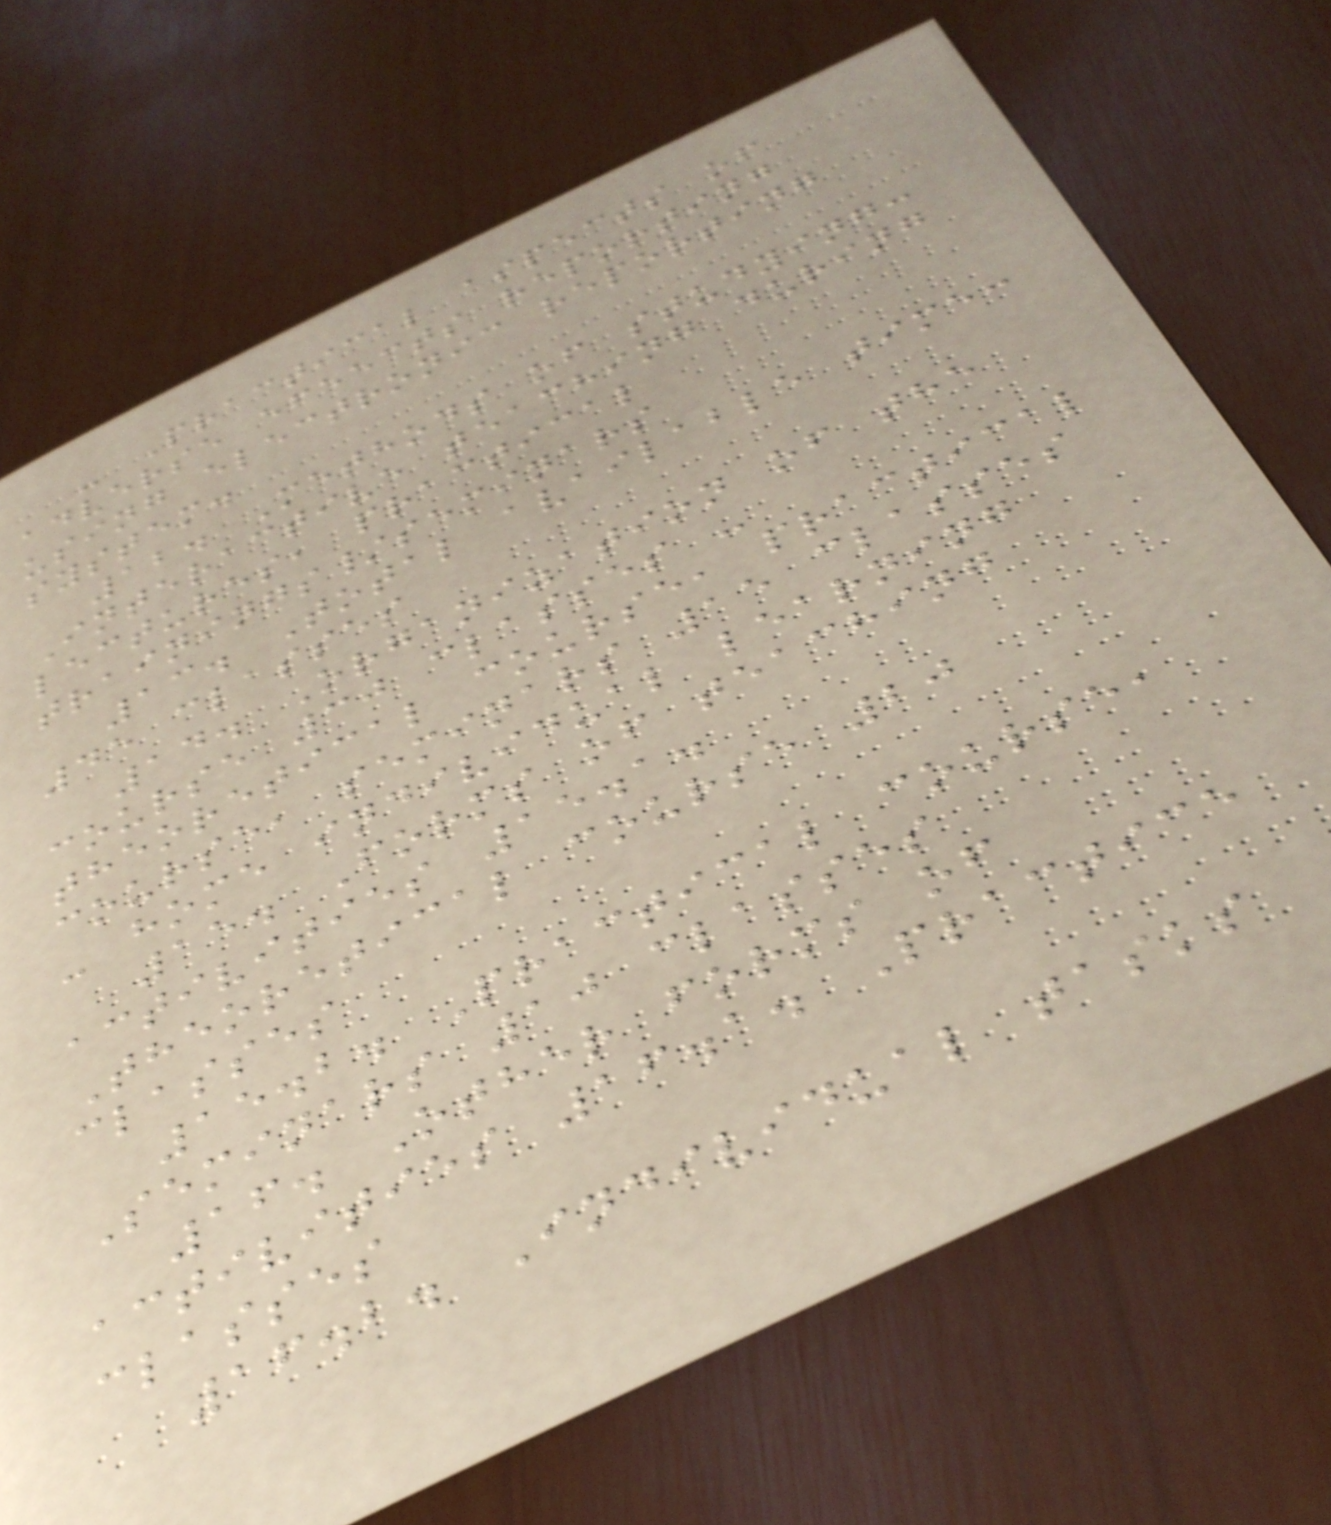- Practical aspects of
adverse efeects reporting
using electronic reporting
system.
12. Methods of studying:
Interactive teaching during
lectures, practical
trainings/seminars
13. Total available time:
45 classes
14. Organization of the
course 30 classes -
theoretical course, practical
course, seminars 15 classes
- home individual learning
15. Forms of teaching
activities 15.1.
Theoretical course 20
classes
15.2. Practical course,
Seminars 10 classes
16. Other forms of
activities 16.1. Practice
classes
16.2. Individual tasks
